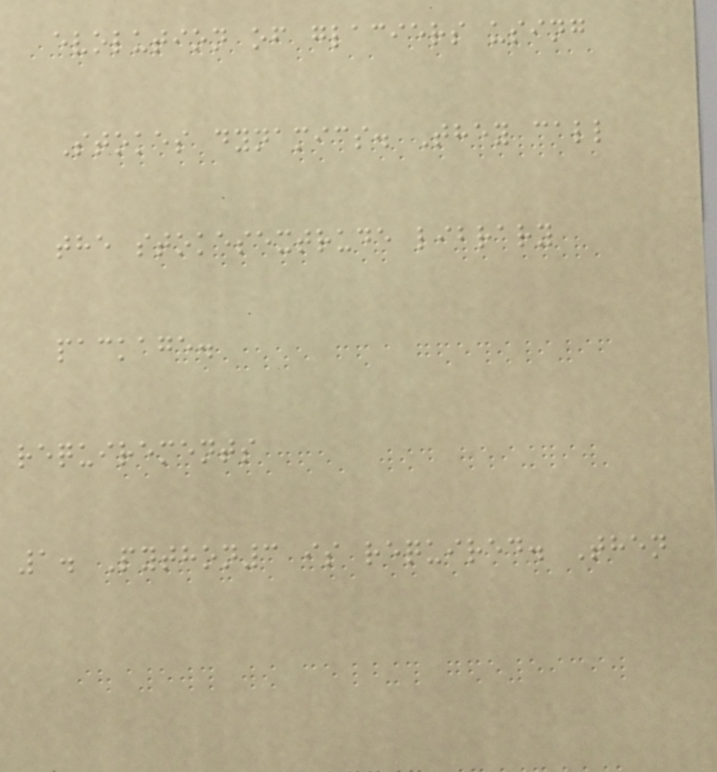evolution of glaciers using
Stokes dynamics. They call
the stokesextrude library
package.
requirements
1. Python3 is required. Then
